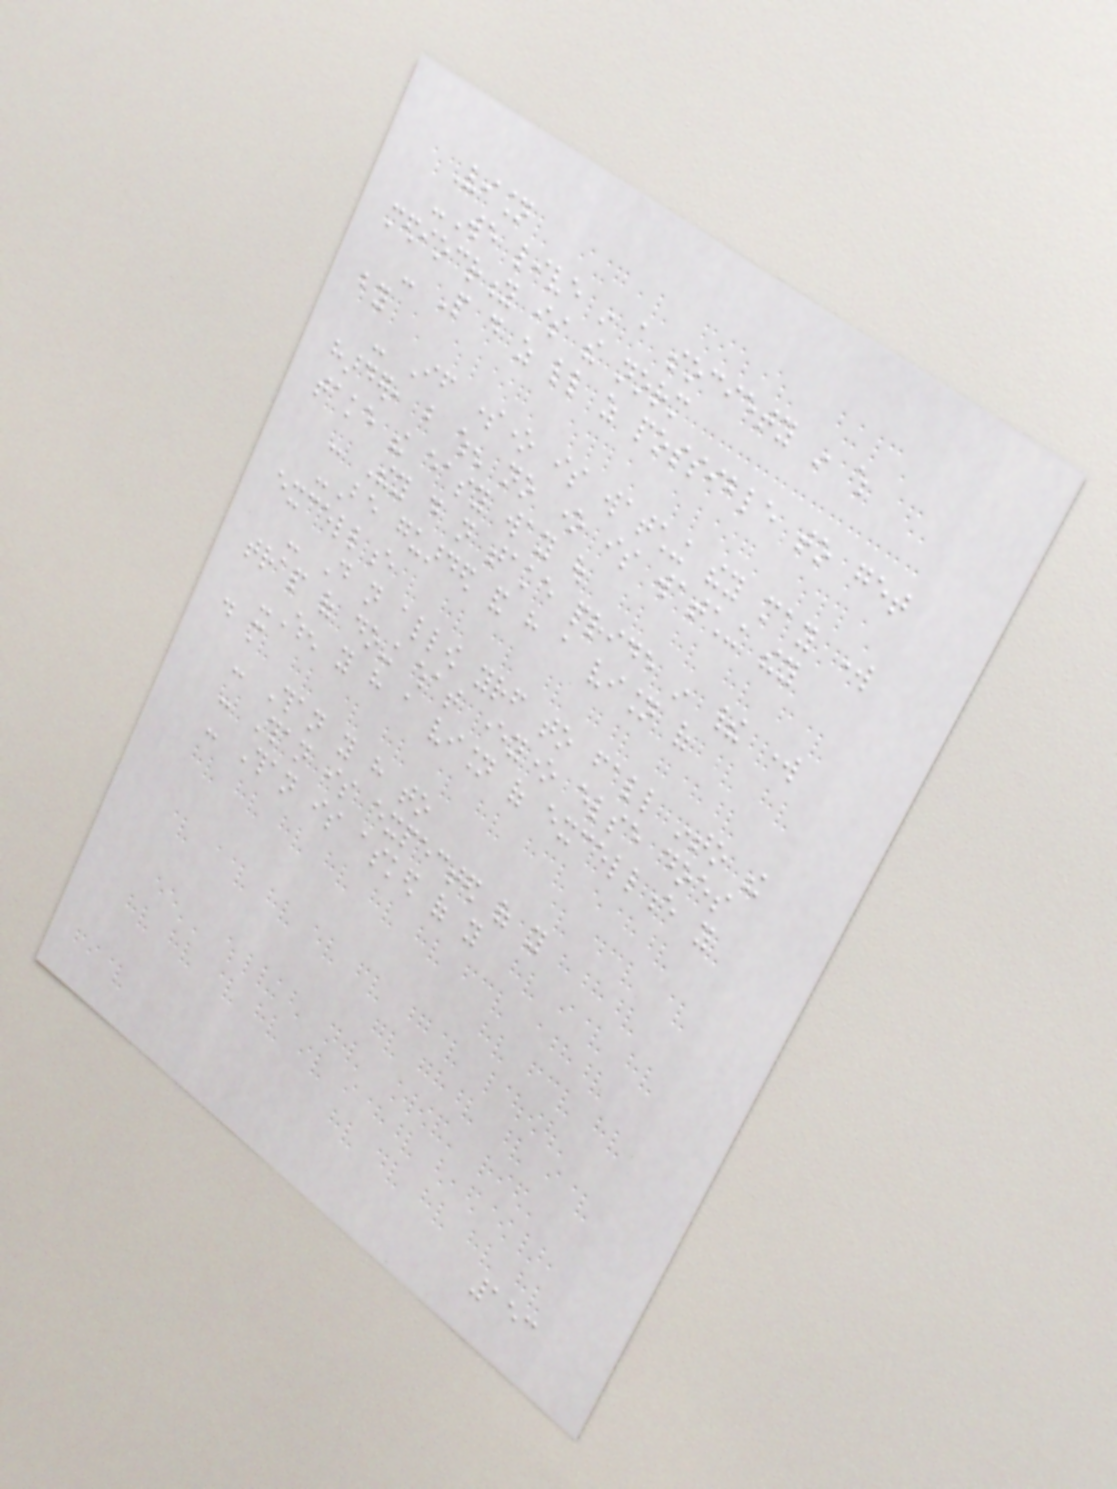Vision
-We live in a society in which
mediocrity is the norm
- People do as little as possible to get
by
- If someone is watching they may work
harder, but when no one is watching they
take the easy way out
- They do not take pride in their work
-Be guarded and have a vision of
excellence
- Do not allow yourself to fall into the
trap of doing what everyone else does
-When you have a vision of excellence you
do more
- Than you have to
- Than is expected of you
- Than is asked of you
153
